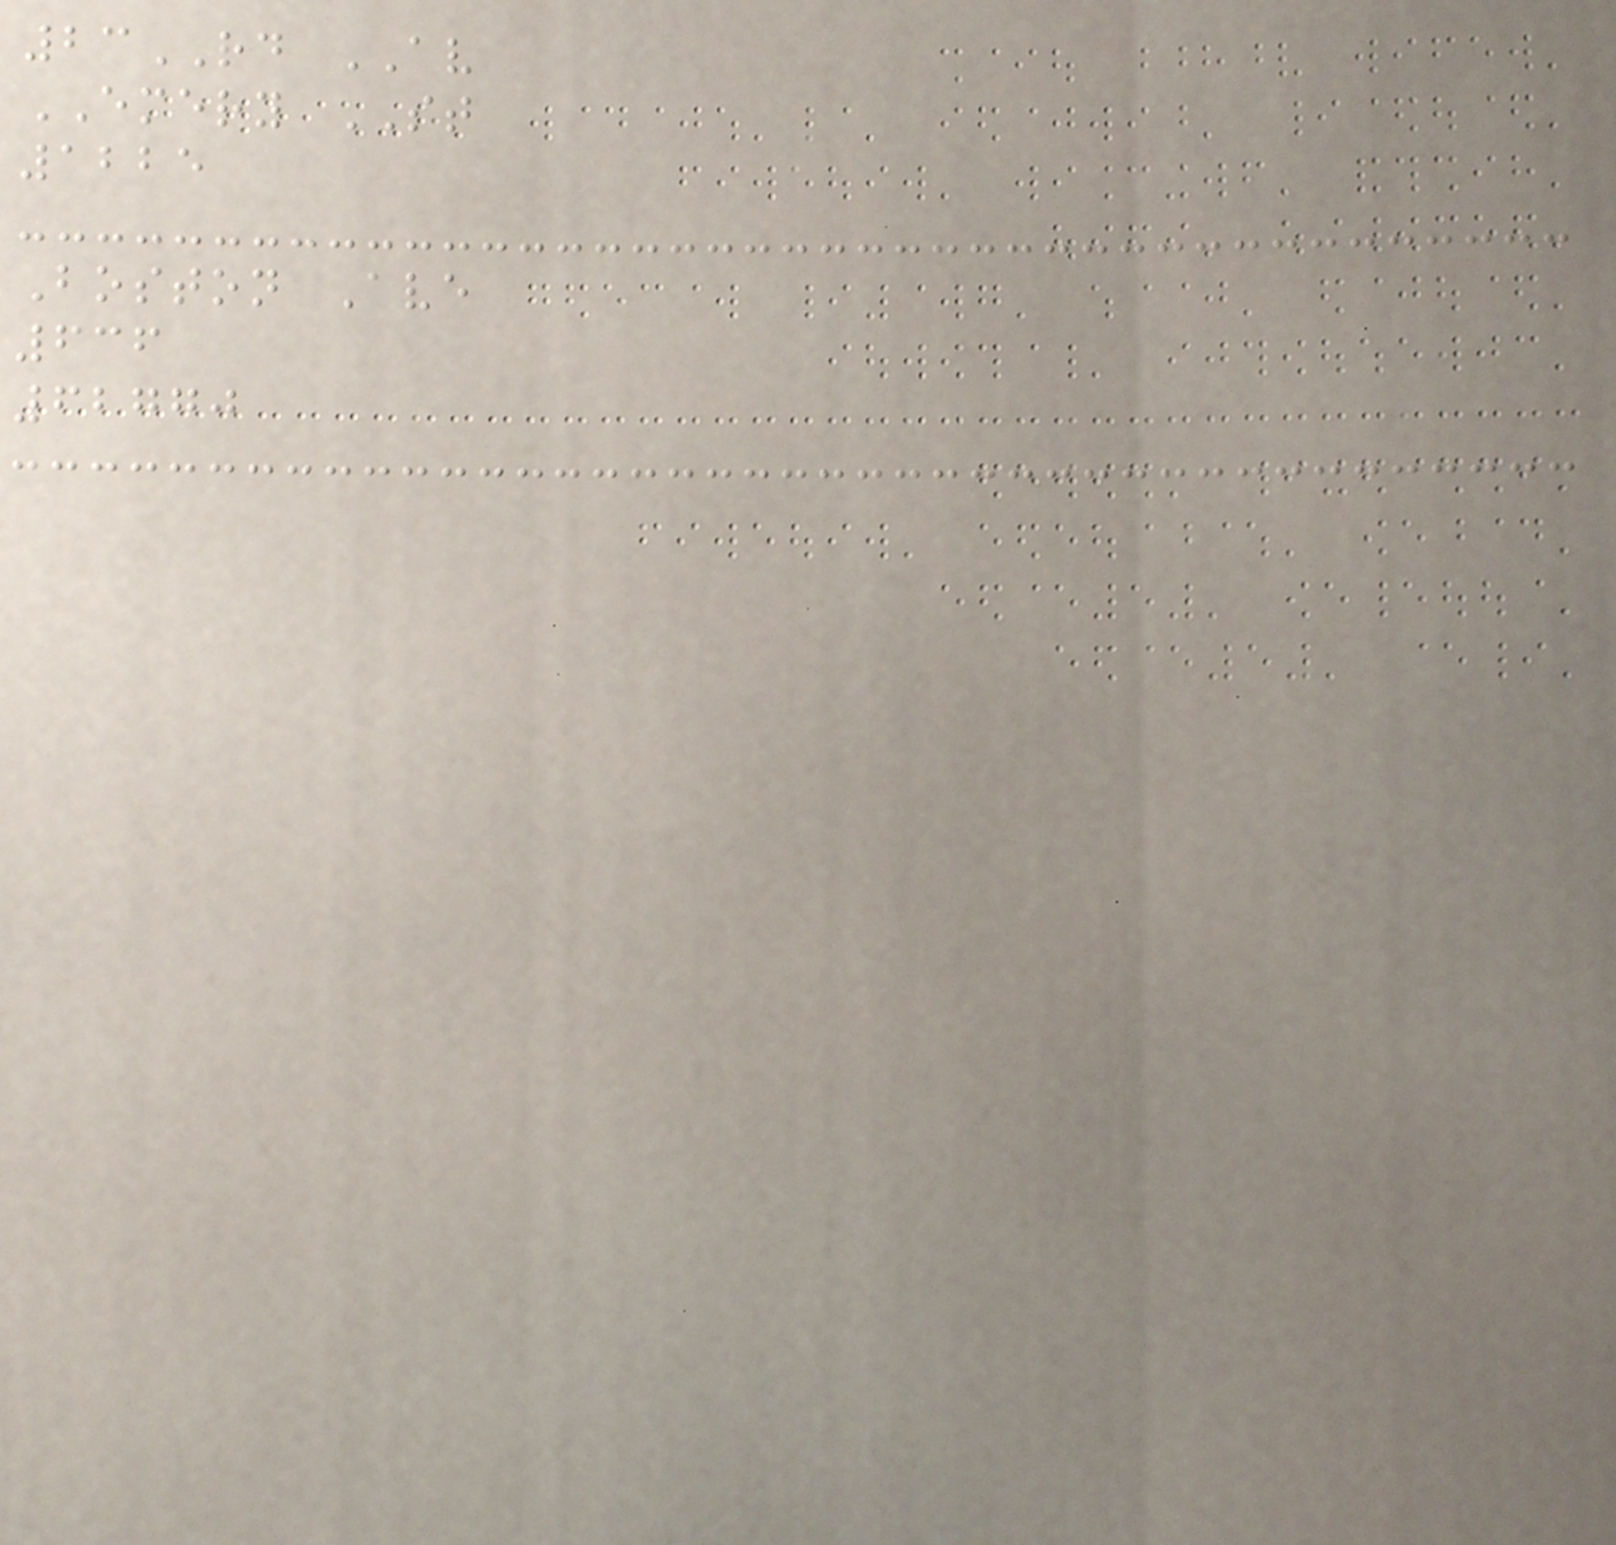23RD AV
EMERY ST
1225
Boston Ave
636
62770
